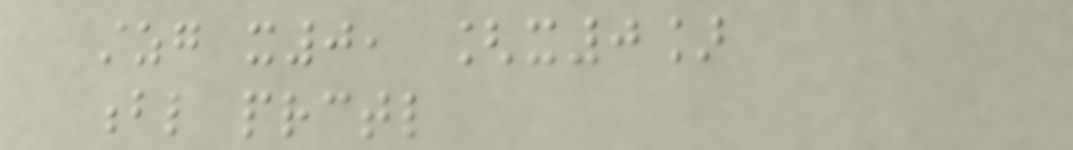stzg x0, [x0]
bl prctl
